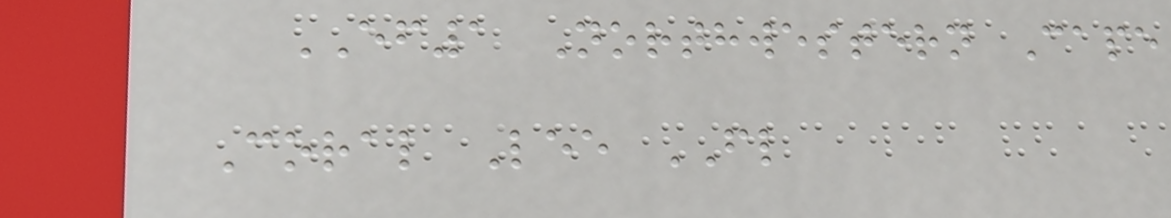EF1 Northwestern Cape
Coral Lee FL
